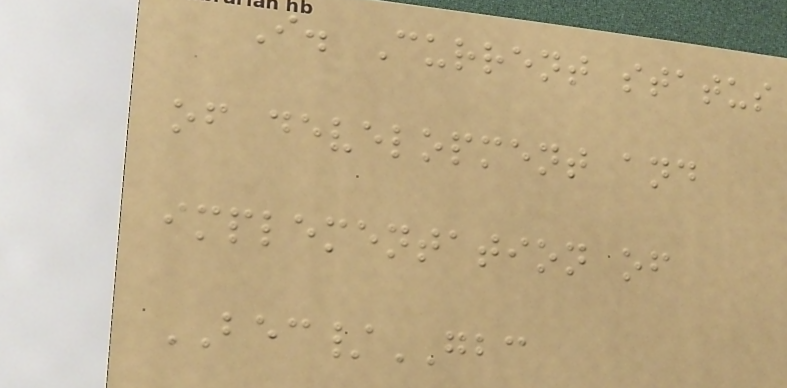I. Current status
of development and
implementation of
BEC/GBC
